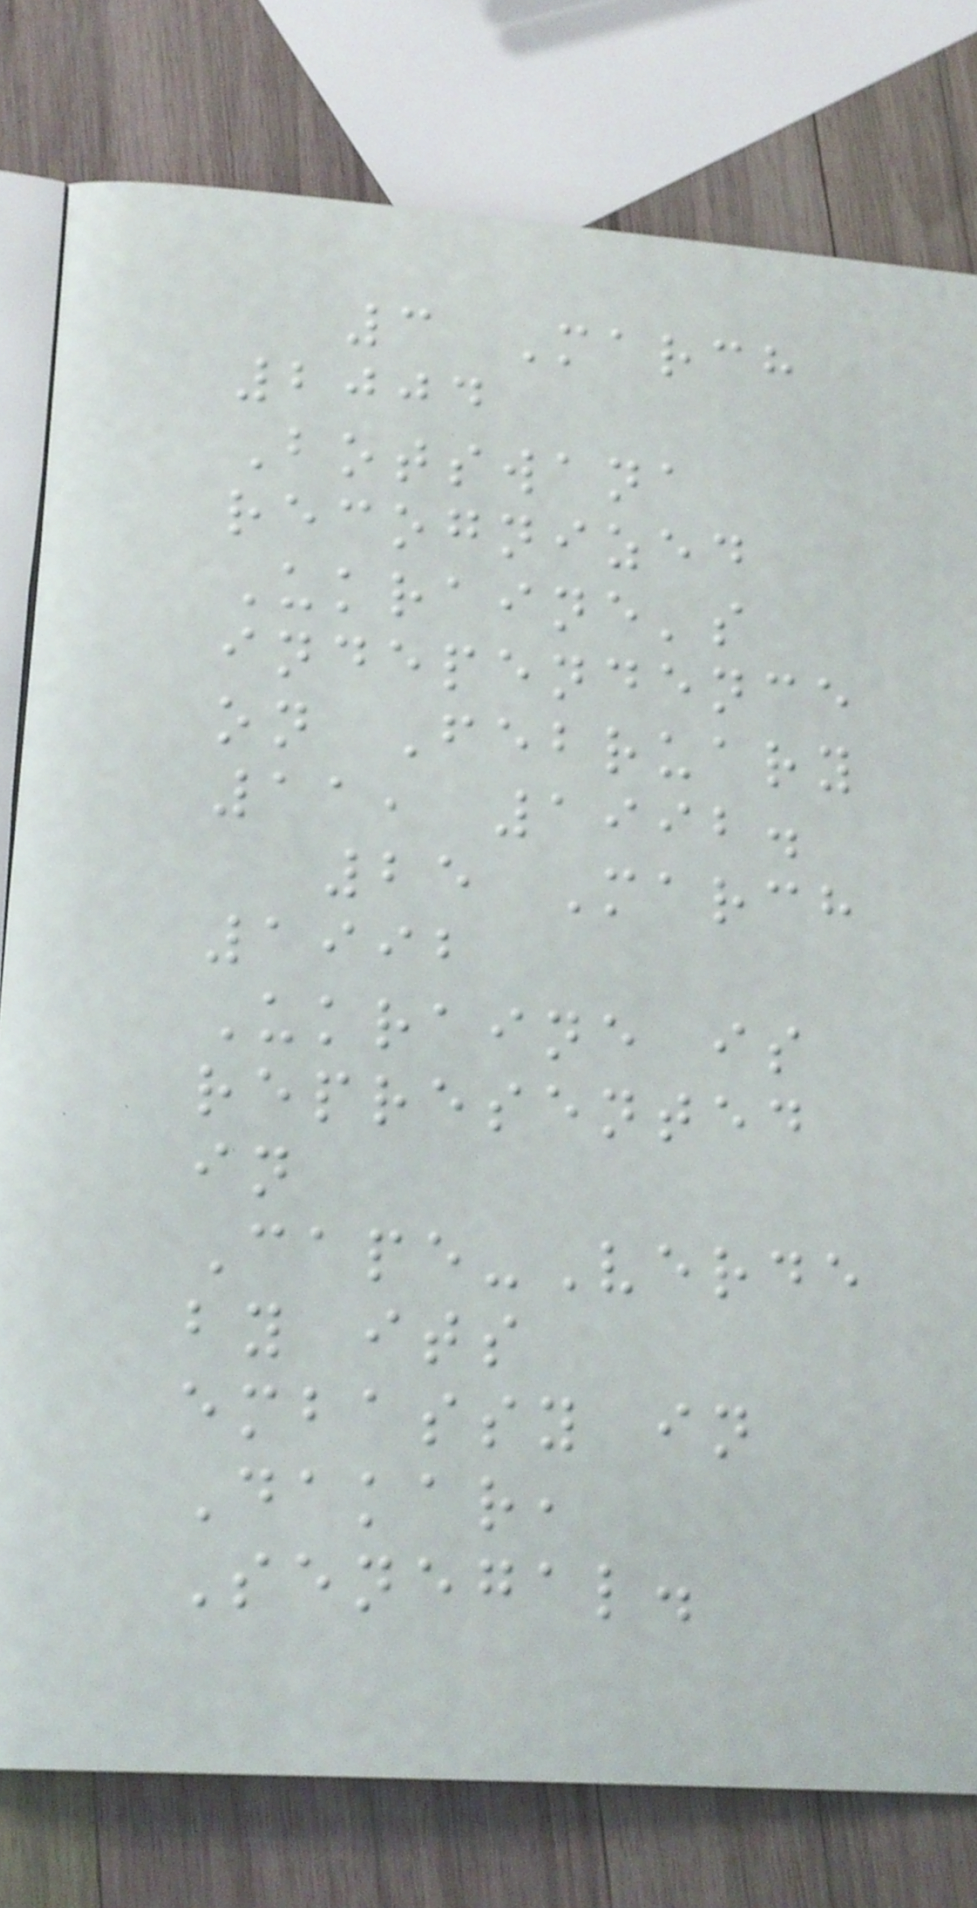3 March
2004
Botswana
recognized
Ukraine's
independence
on February
11, 1992.
25 March
1992
Ukraine is
represented
in
Cape-Verde
by its
embassy in
Dakar,
Senegal.
